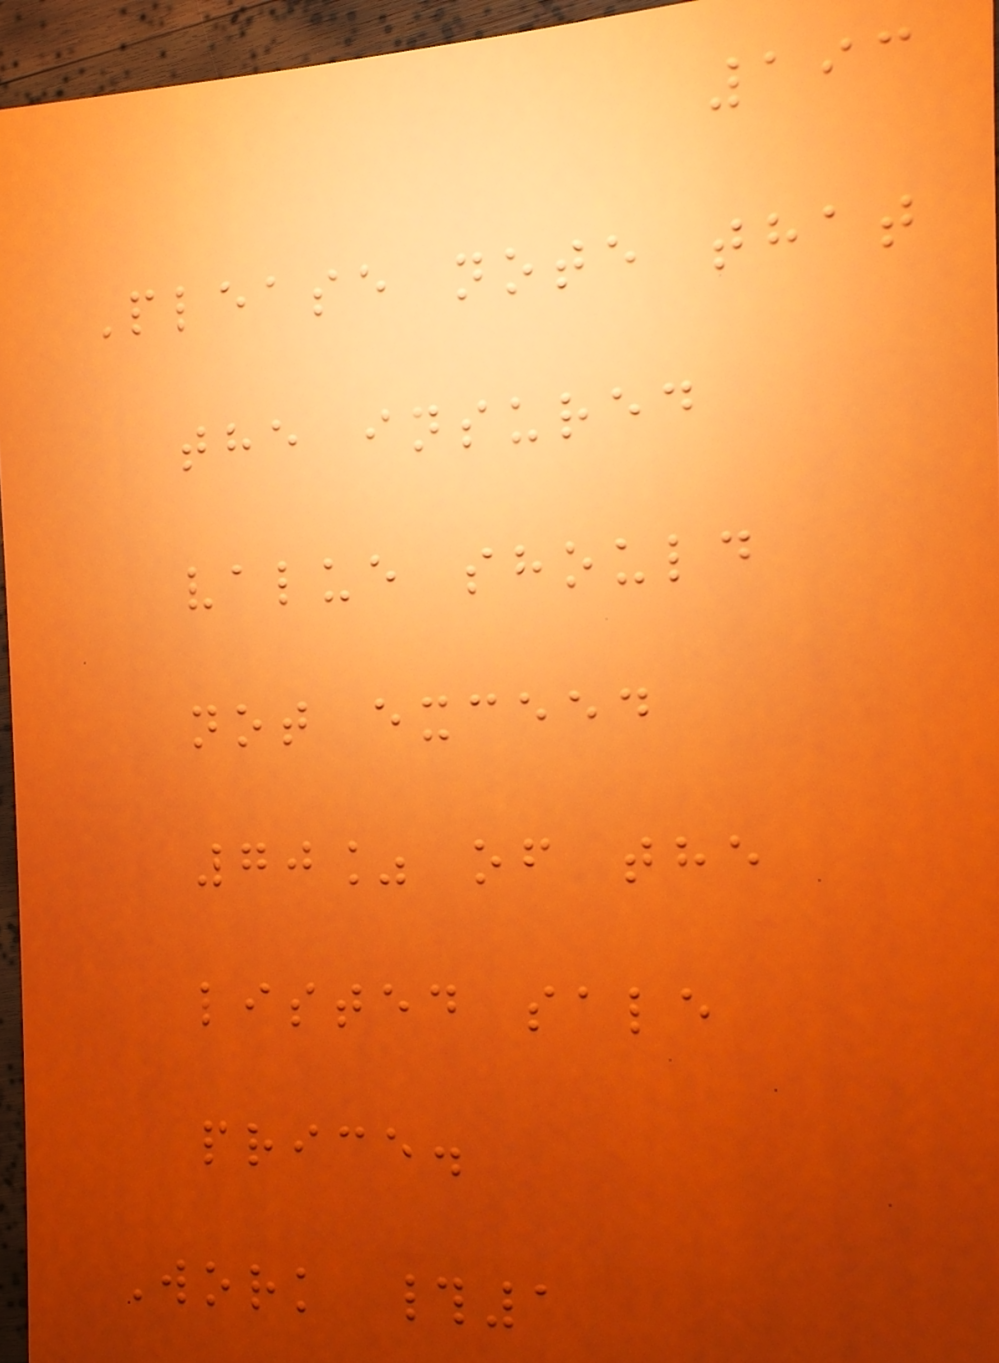193
Please note that
the insured
value should
not exceed
70% of the
listed sale
price.
Work #1
